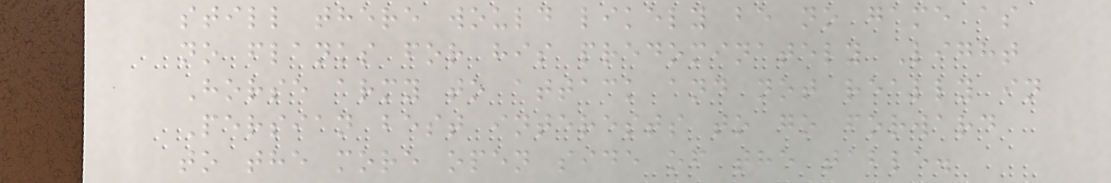still there would likely be no game as
no flanks for his predominately Light
Horse army to attack and not really in
Persian best interests to go forward
to the more open side of the table.
